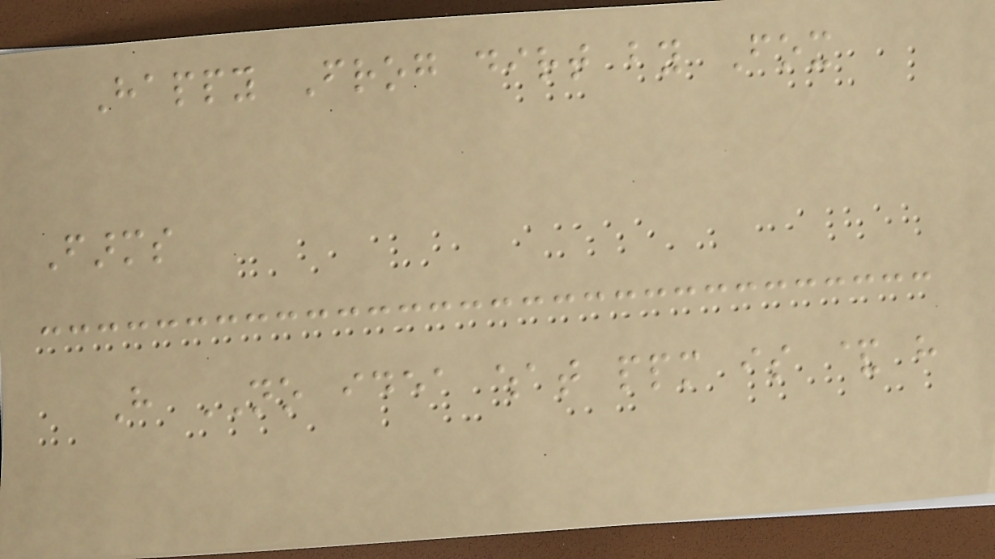Happy Frog dirt by Fox
Farms
Have NO idea what ppm is & have
